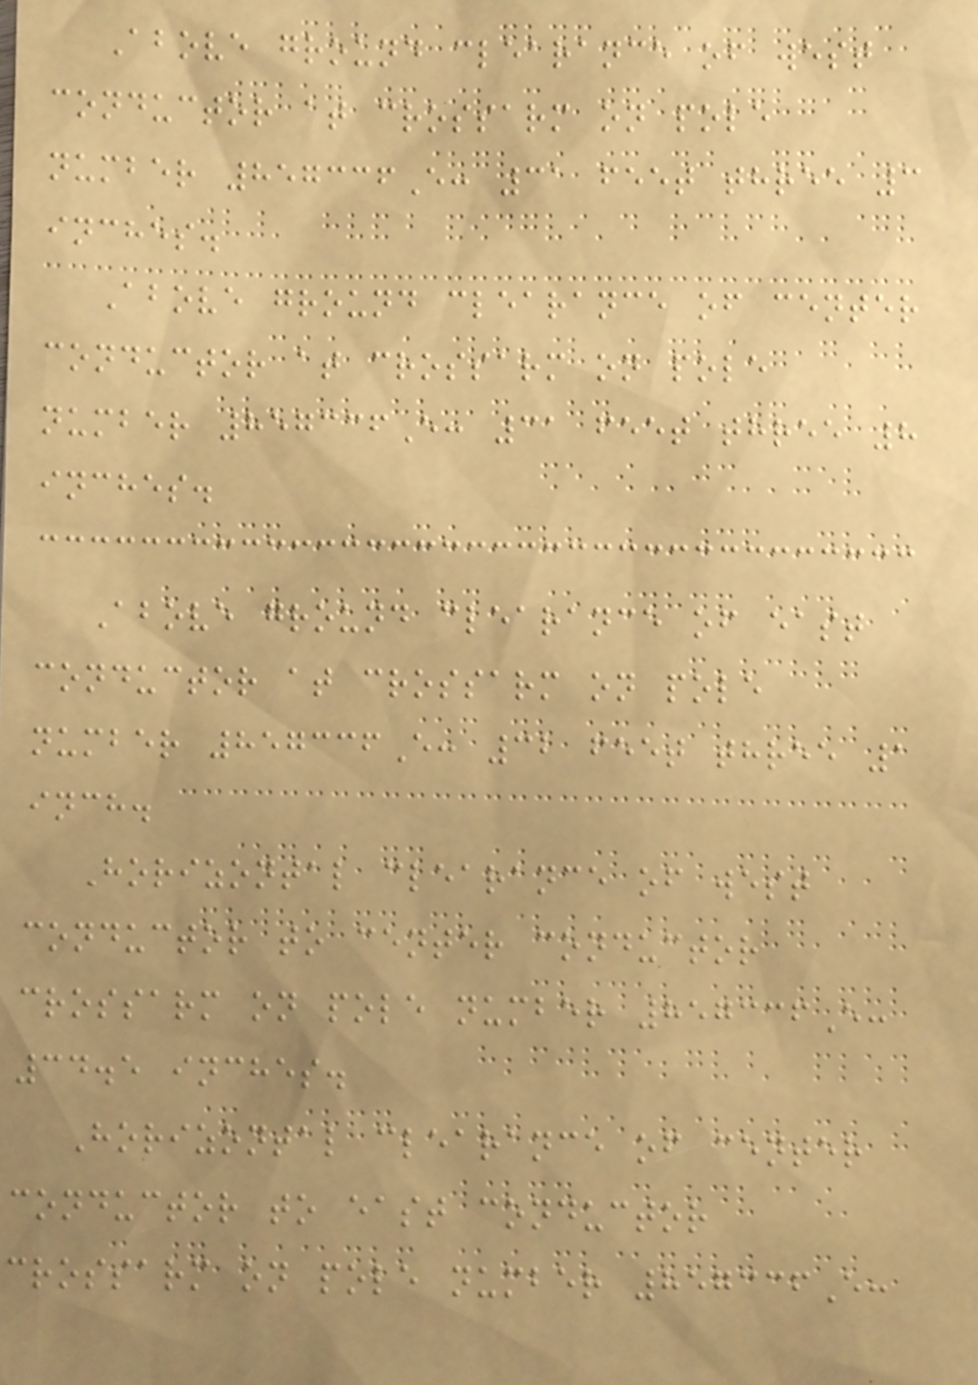Above ground clearance of west
conductor at crossarm on pole
number 857336E: 31 feet three 3
inches.
Above ground clearance of center
conductor at crossarm on pole
number 857336E: 31 feet three 8
inches.
Above ground clearance of east
conductor at crossarm on pole
number 857336E: 32 feet three 1
inch.
Horizontal clearance of west
conductor to center conductor
crossarm on pole number 857336E:
34.5 inches.
Horizontal clearance of center
conductor to east conductor
crossarm on pole number 857336E:
